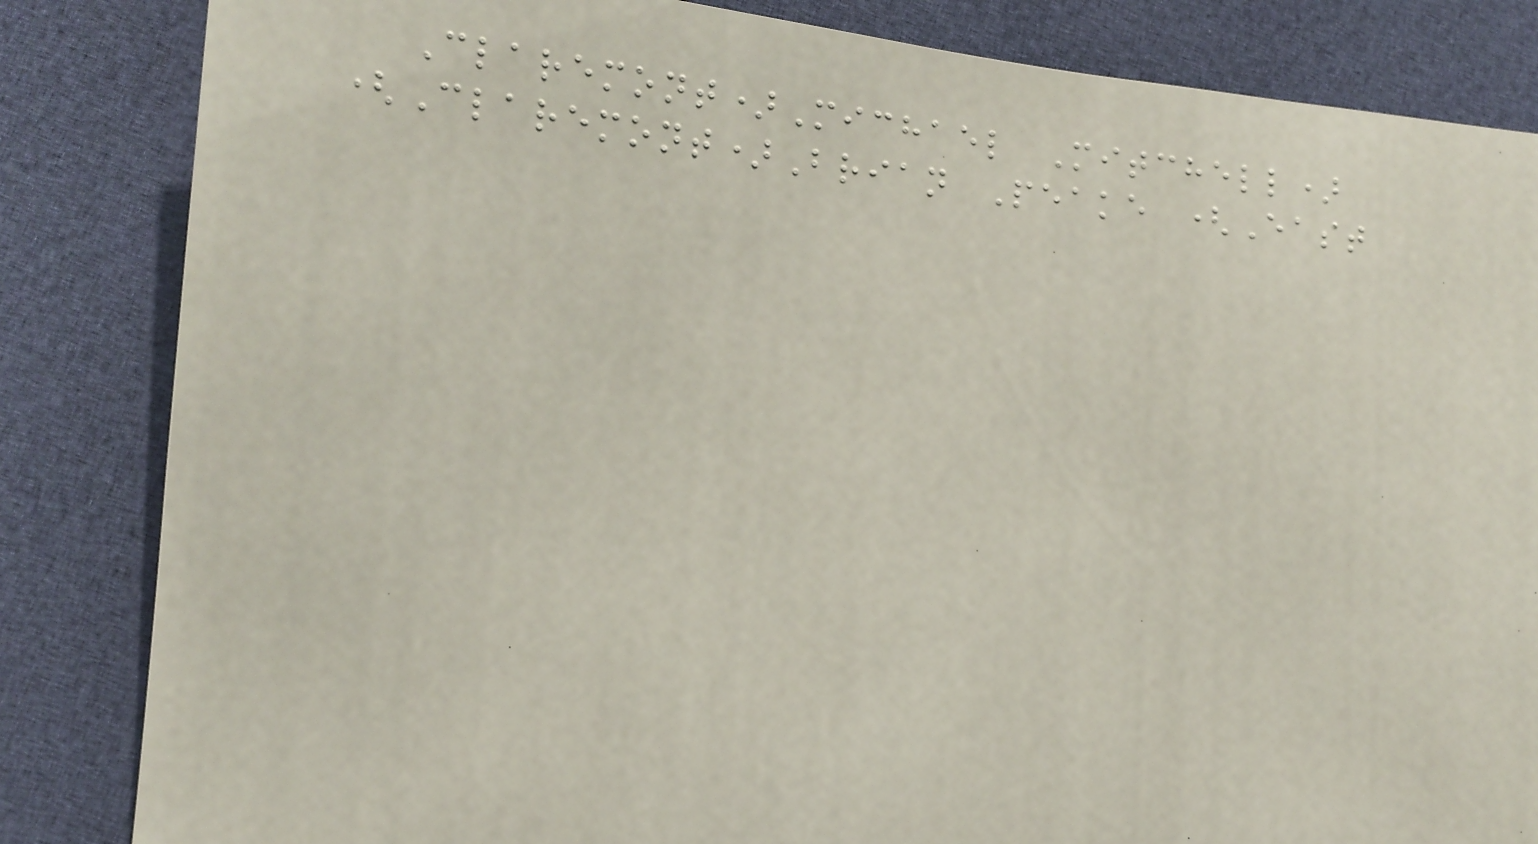Claremont)Michael Mitchell)
(Claremont)Brian Peake (East
